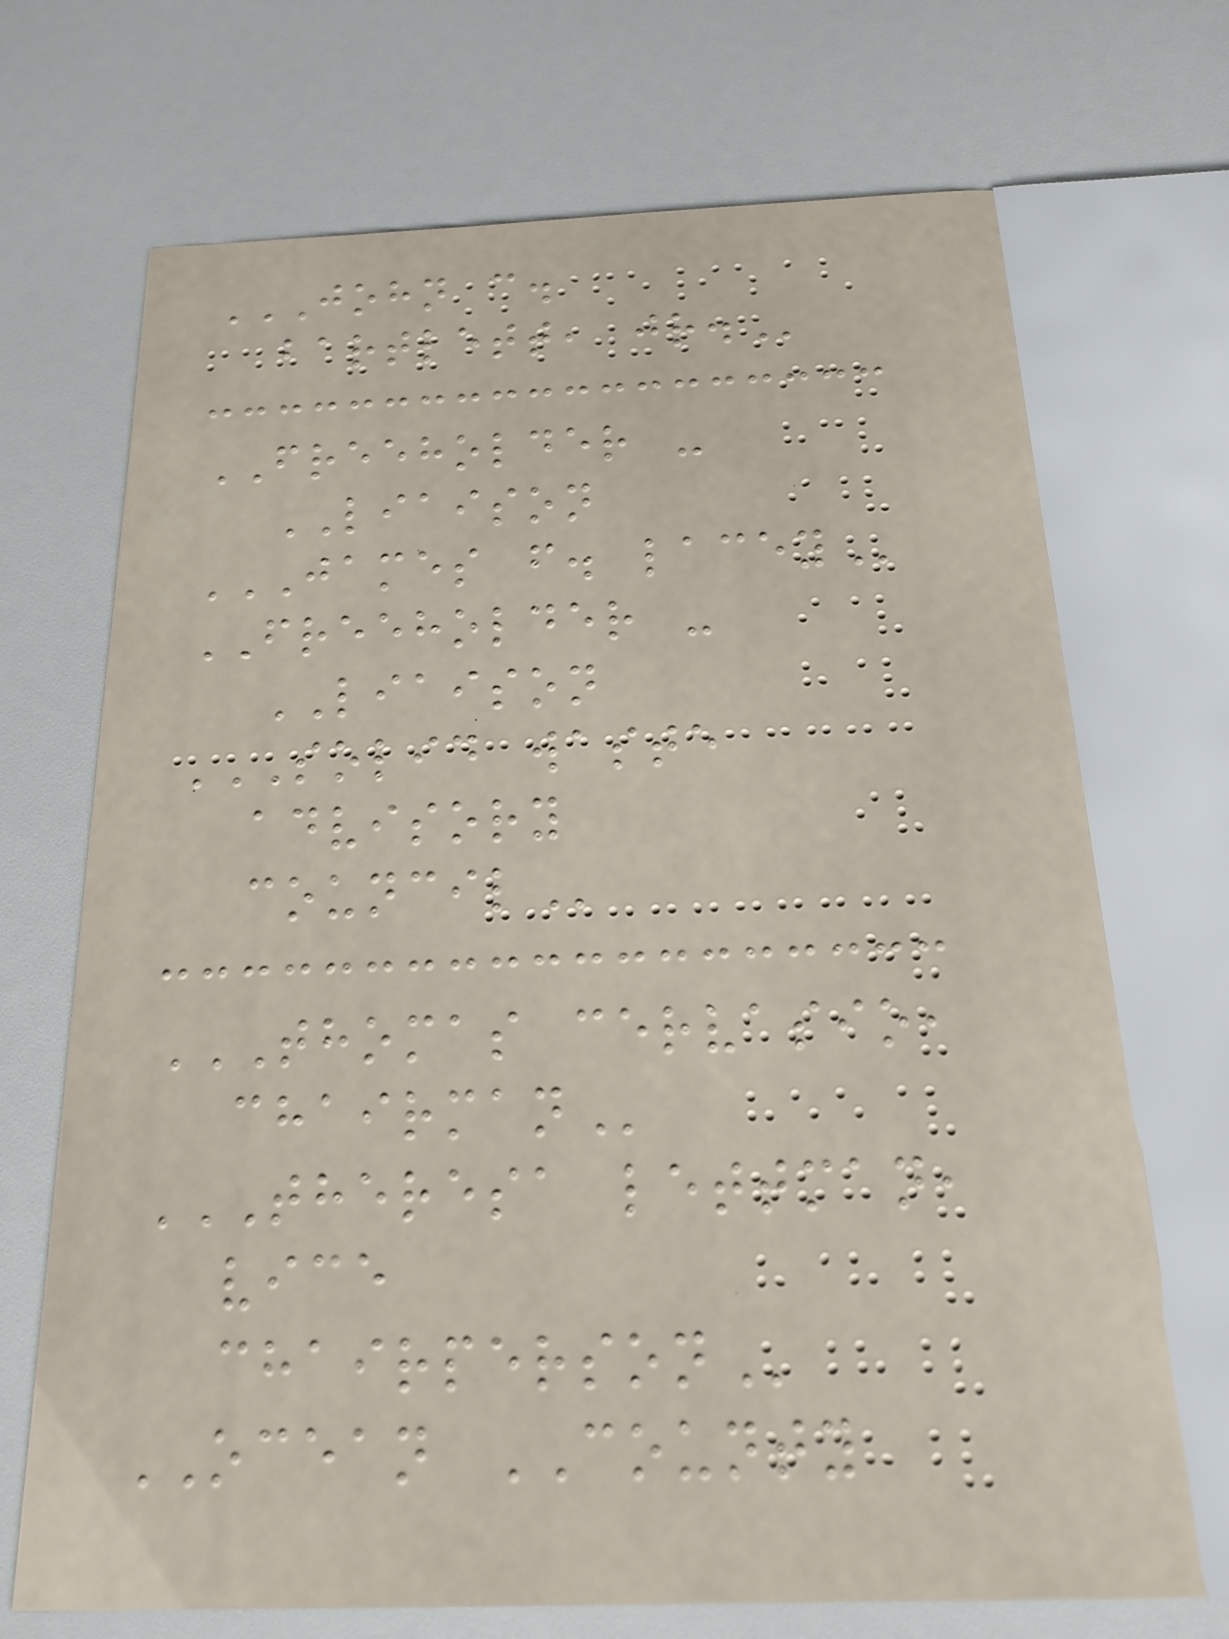JOHN C.
BARTLETT, JR.
FREEHOLDER -
LIAISON
JAMES F. LACEY
FREEHOLDER -
LIAISON
SOLID WASTE
ADVISORY
COUNCIL
THOMAS CERVASIO,
CHAIRMAN
THERESA LETTMAN,
VICE
CHAIRPERSON
OCEAN COUNTY
